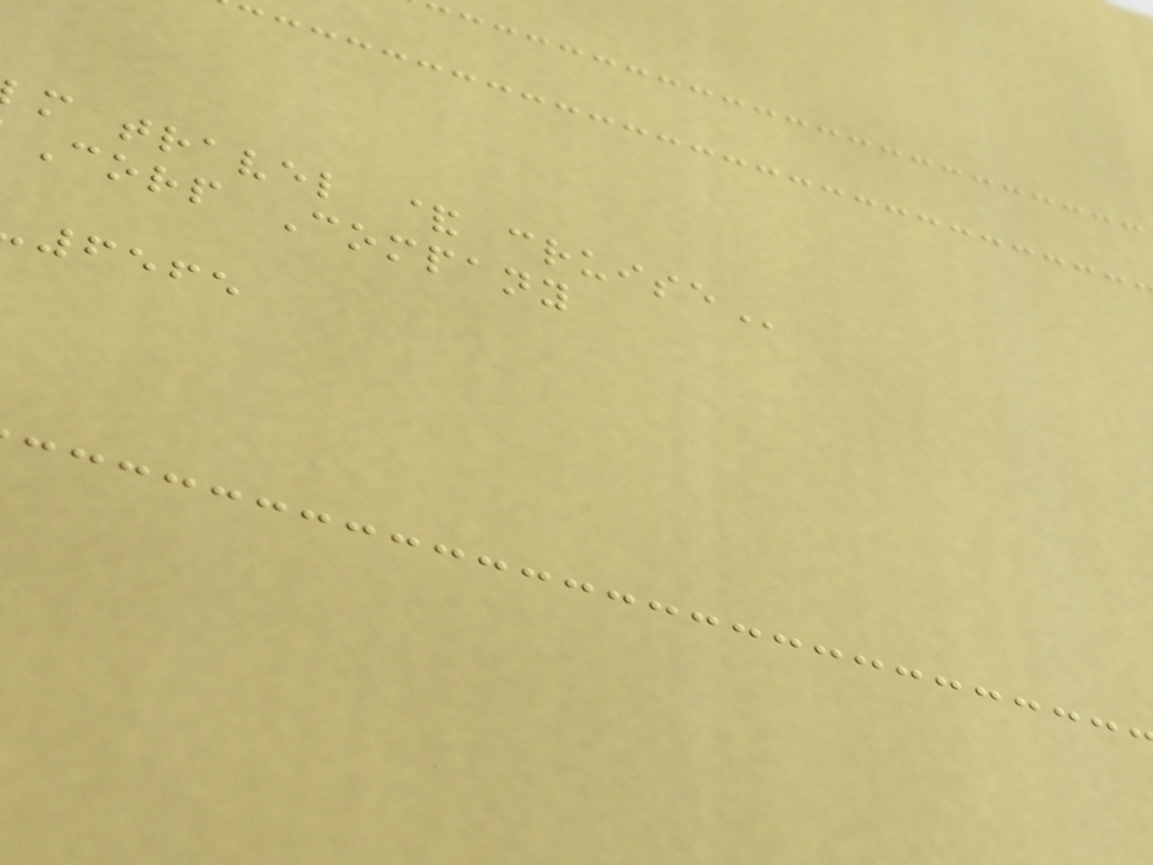m travel &
Corp Company
6565
